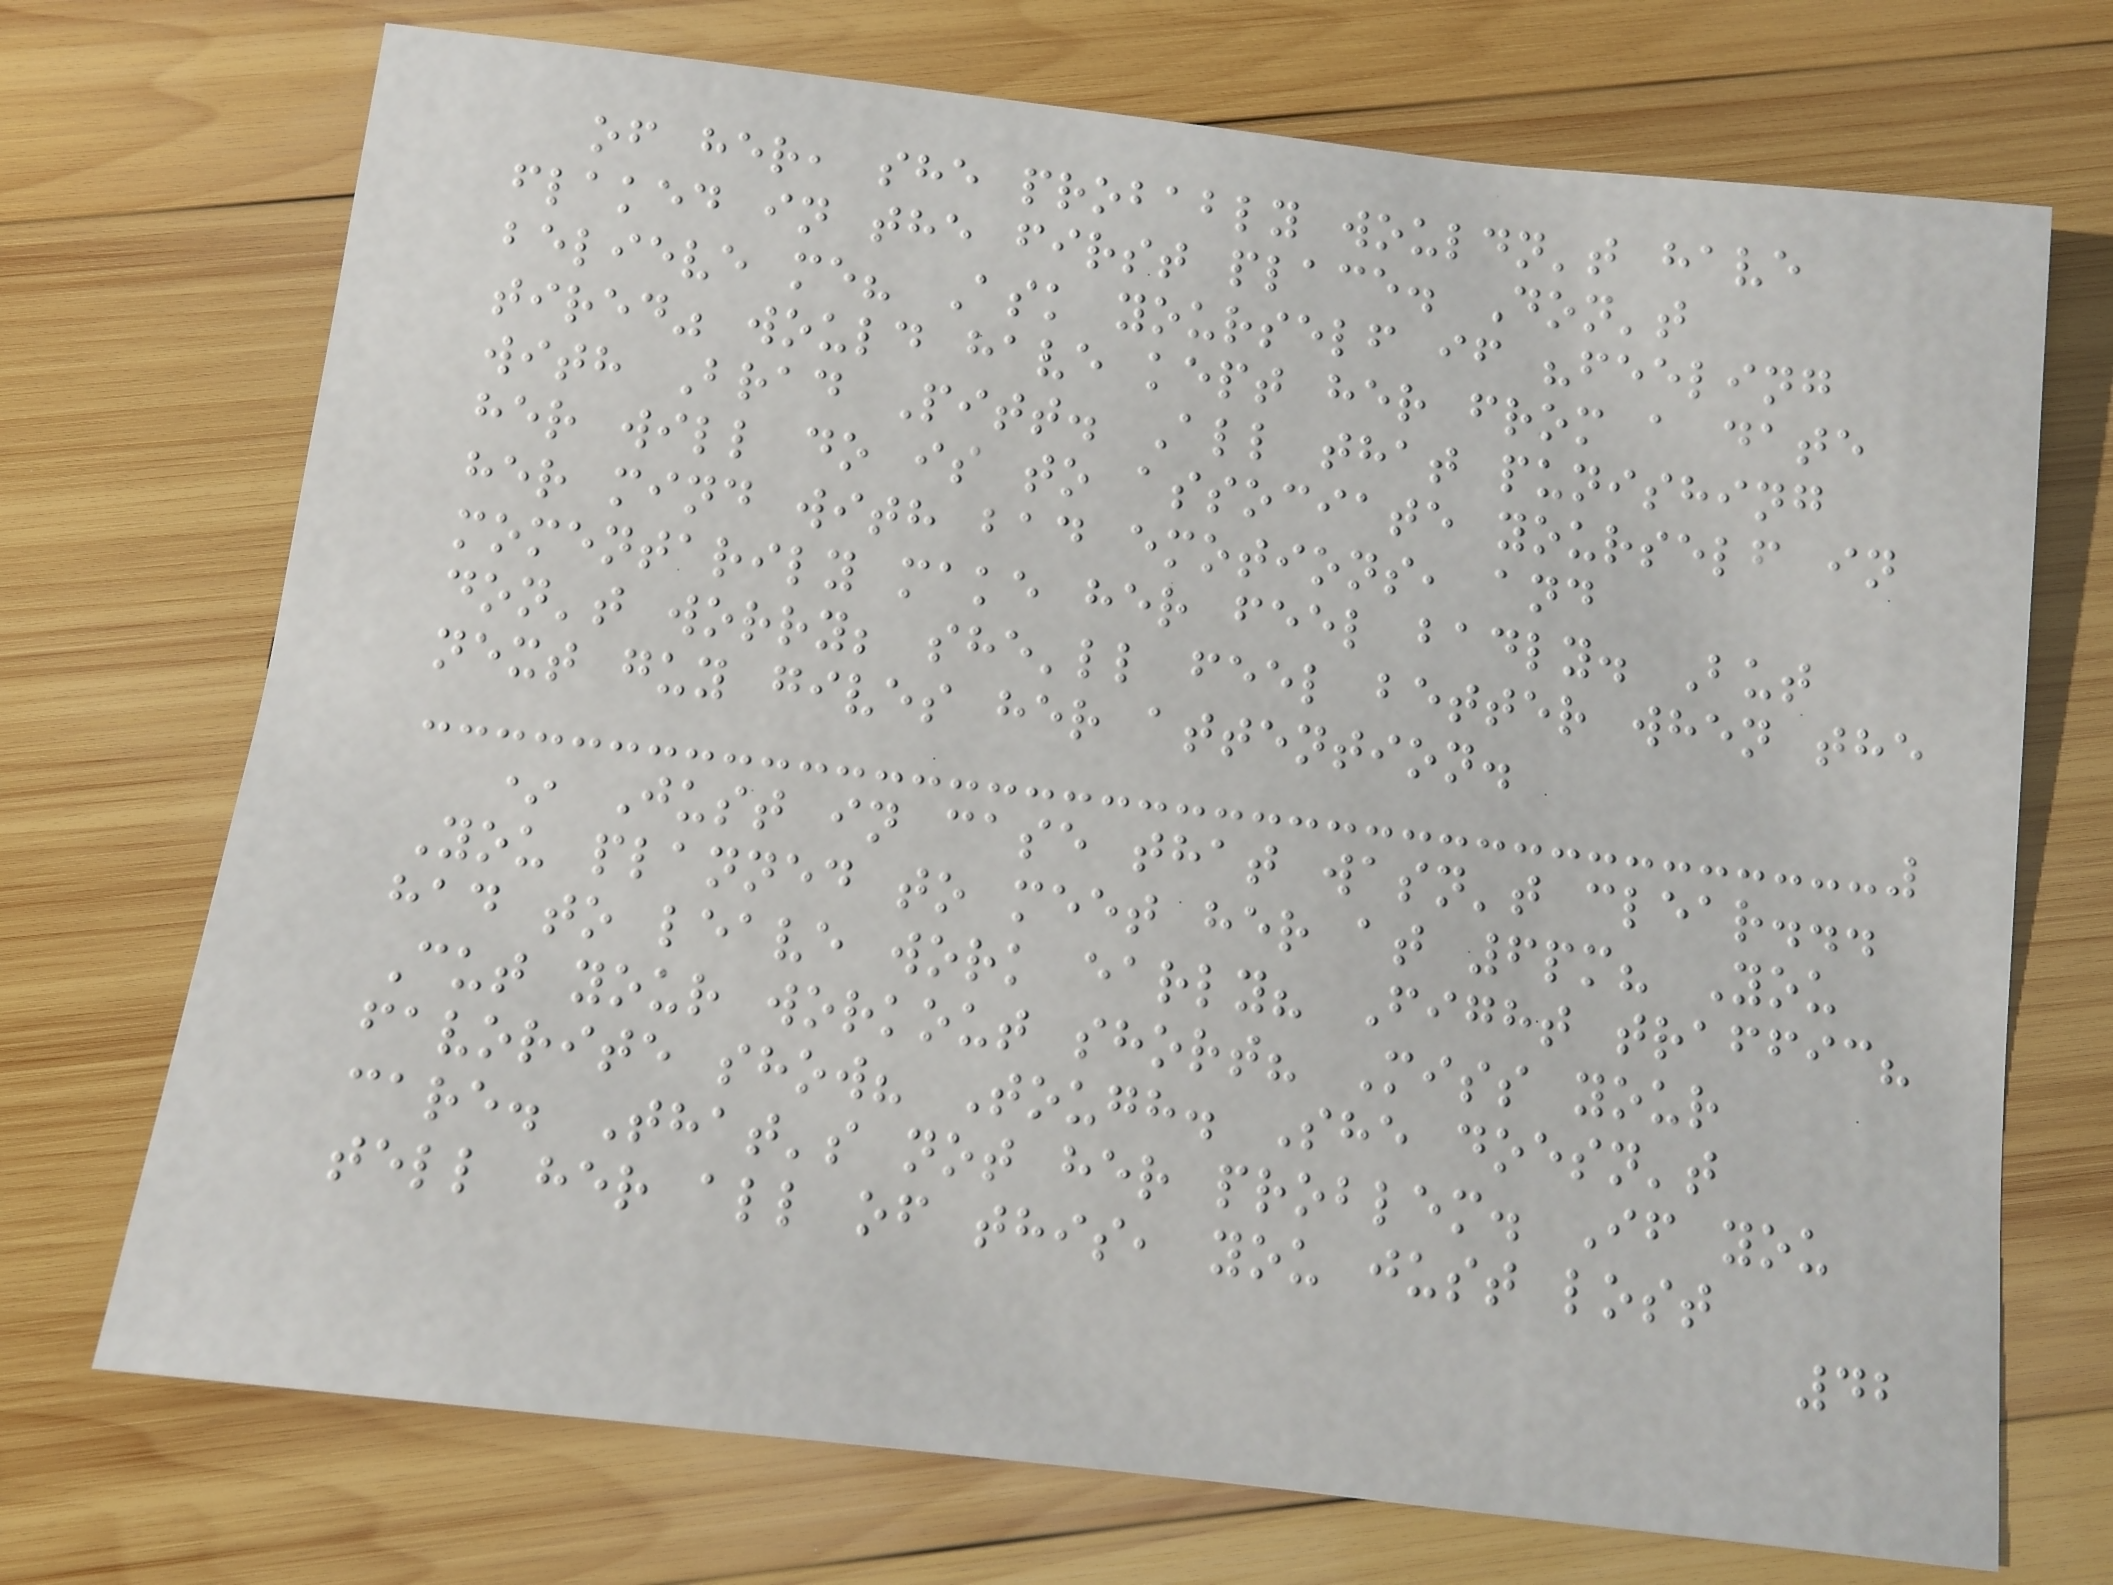of her, she probably wouldn't have
flaked in the first place. Don't
believe me? Ask yourself if "feeling
tired" would have kept her from a date
with Brad Pitt. All that punishing
her will do is to associate yourself in
her mind with bad emotions, and
momentarily make her feel badly. But
don't worry; she'll feel better when the
next guy gives her attention.
* Just in case that wasn't clear...
You planned to meet her at 6pm? You
had to leave work early? Fight traffic?
Cut your workout short? Miss your
favorite show? Tough. She doesn't
care. That's not her problem. If you
tell her all of this, you just lost
42
